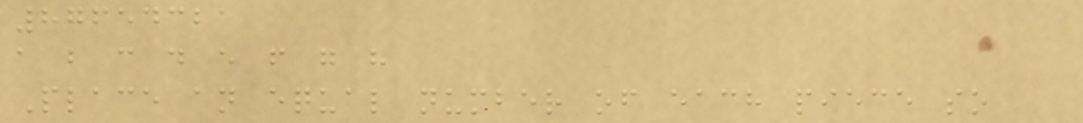87654321
a b c d e f g h
Place an equal number of each piece so
